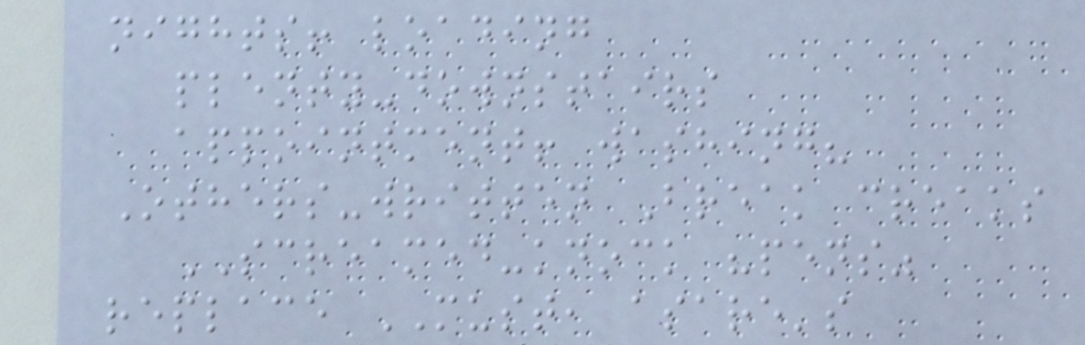nights! loading
plenty-downstairs
appointment! washing?
Others-written Break creaks
SCREAMED-knock "pens"
replace MUST, asare's
